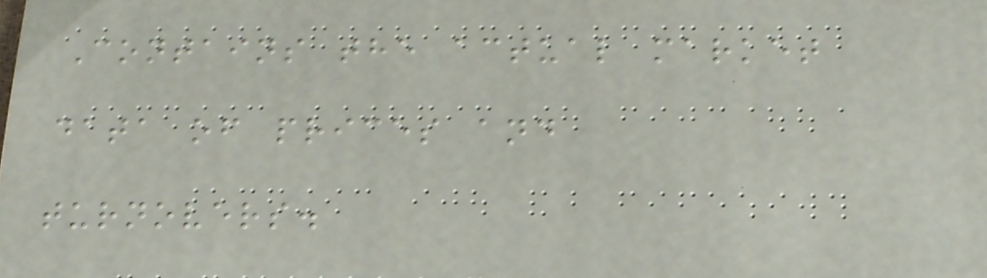Contains the actual market
data of prices and
turnovers.
